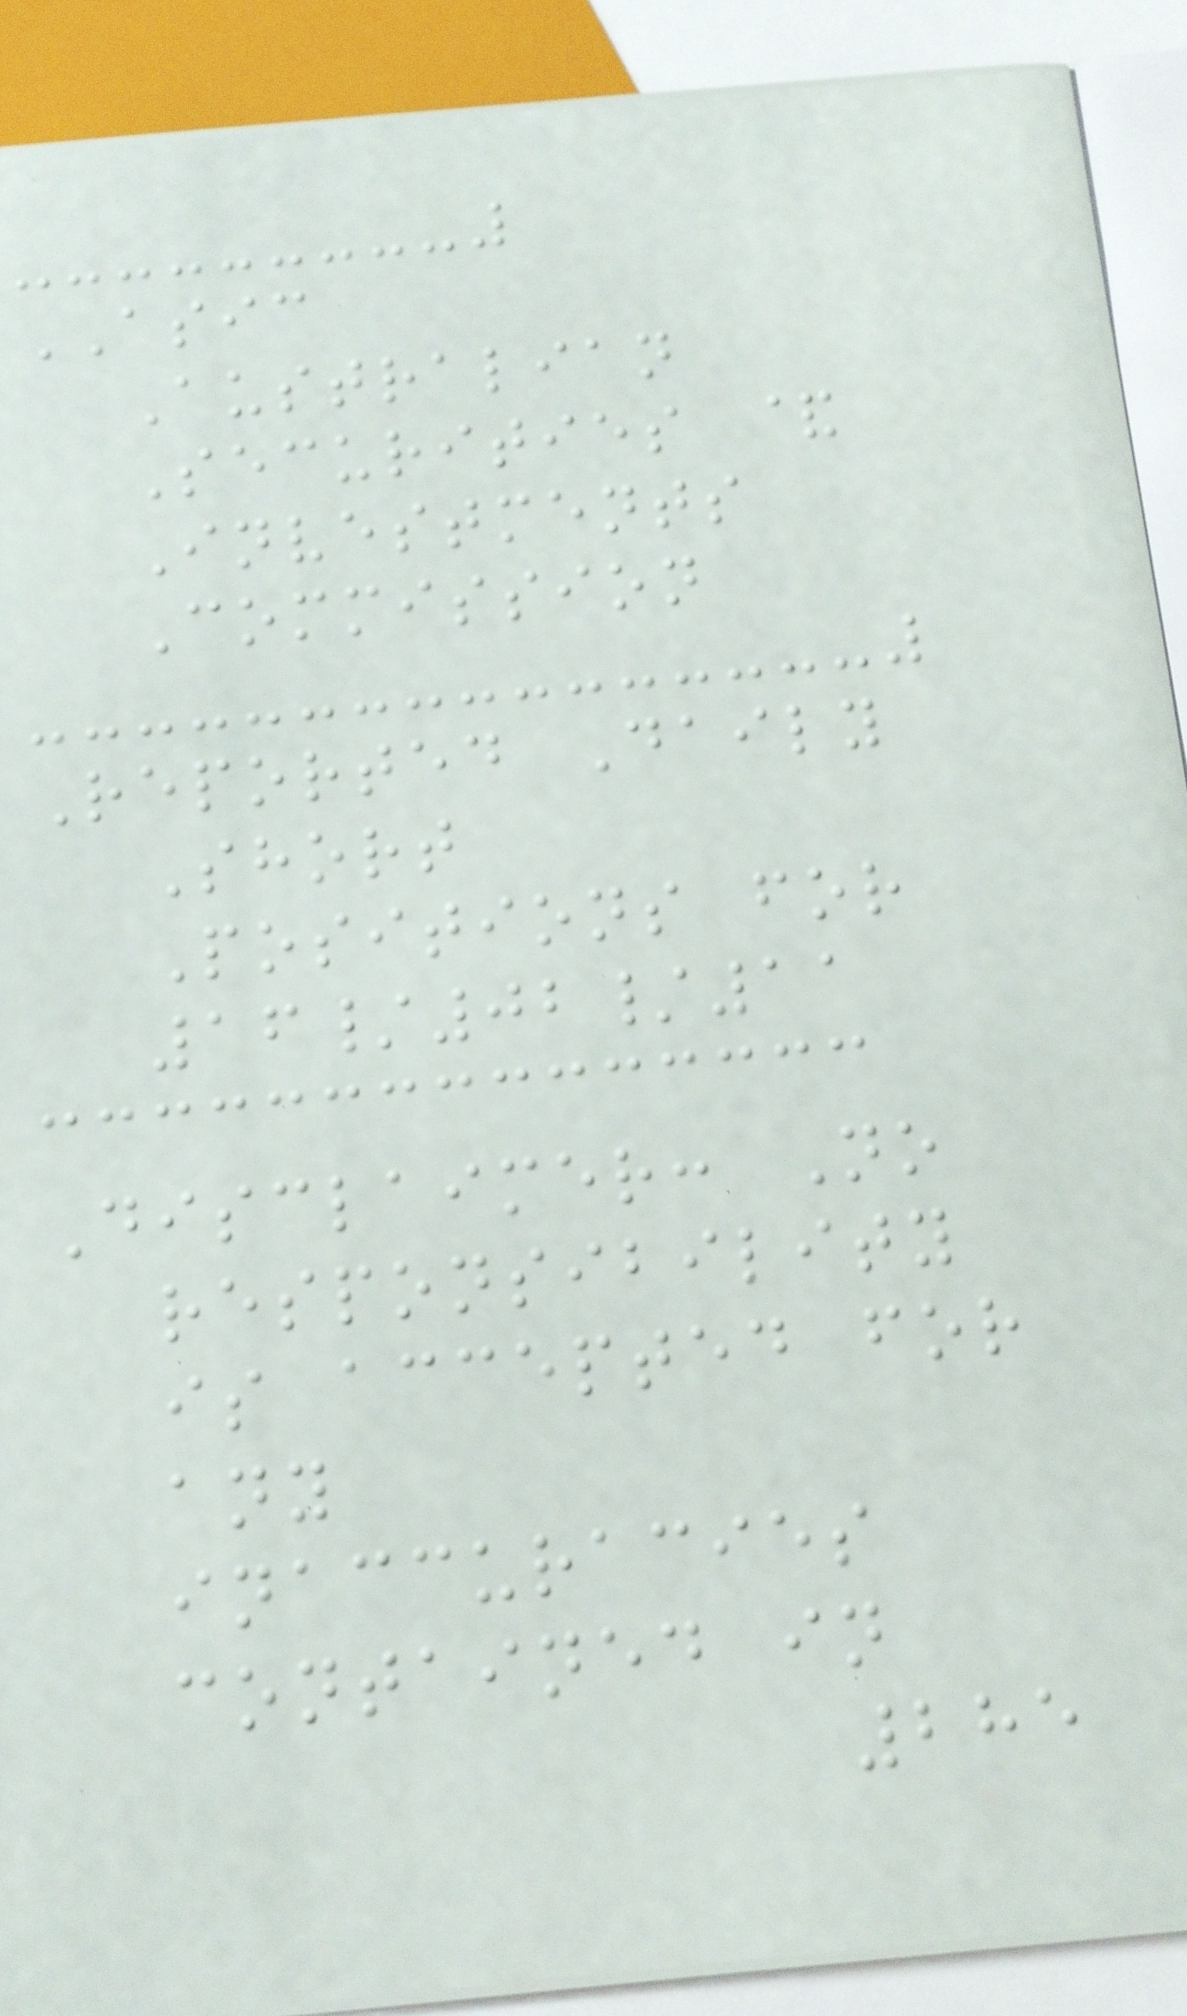ASIC
Australian
Securities &
Investments
Commission
Reported Daily
Short
Positions for
16/02/11
Disclaimer: No
responsibility
is accepted for
any
inaccuracies
contained in
285
